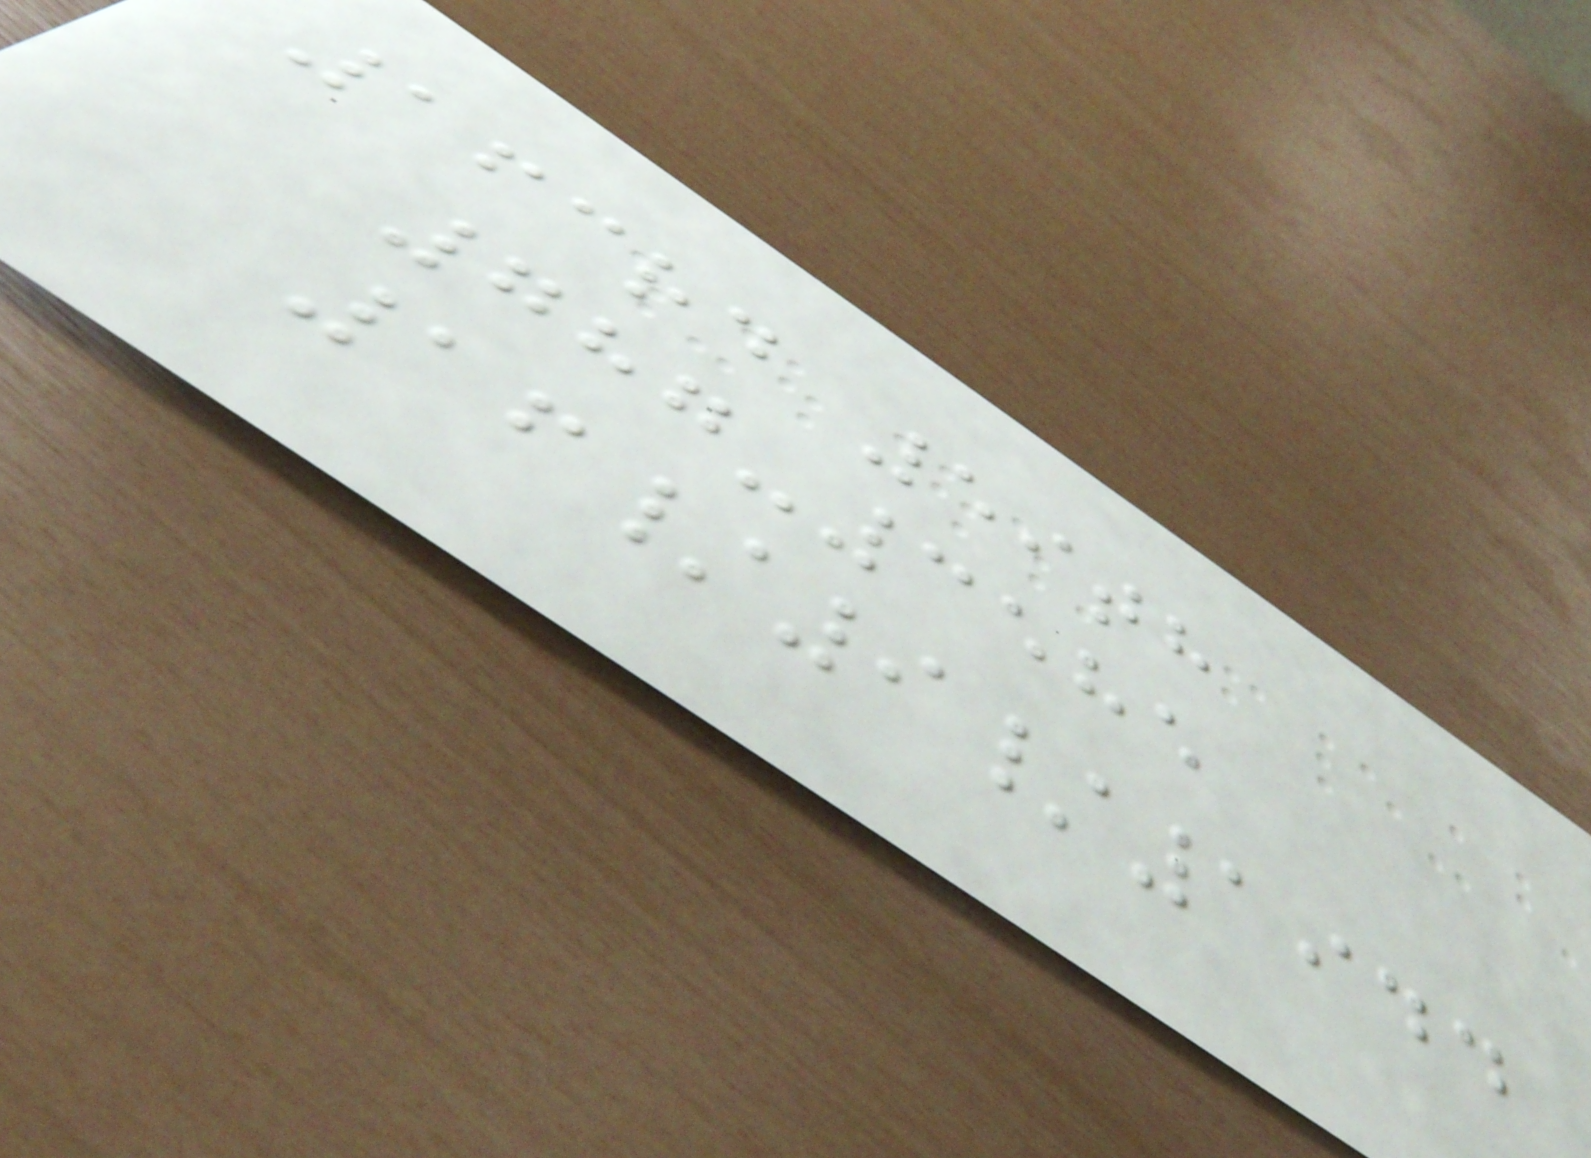163rd 59th
787-3585
16/9/1944
